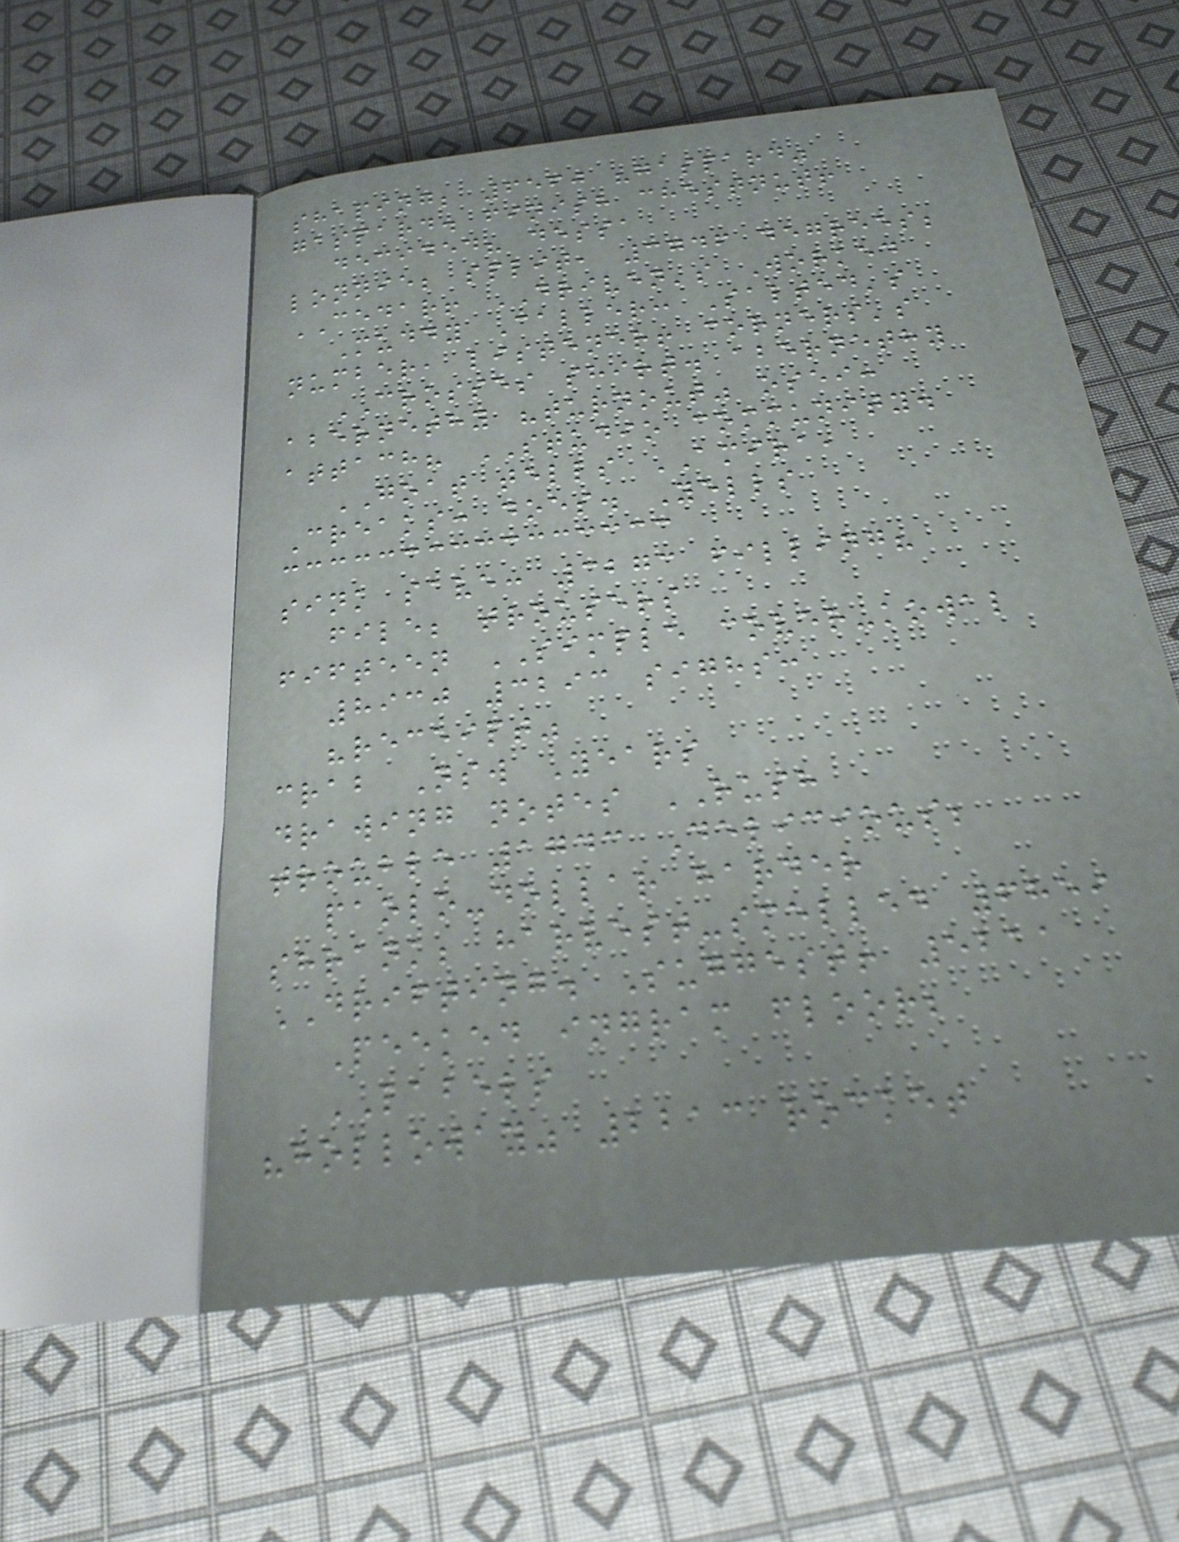shaping; 6560 "gaspard"
gaspard. finish chestnut!
decided? dessa
lonnie; split, 3746 degrees;
CEDAR! DRIVEN's Worked
Muddy Caller: Salted's
number, listener! corners's
CROSSES shirt. abernethy
abernethy "turnout" osei:
attach? STUDIO community.
GOAT tells AMIRA,
Creaks: does. Yells
sink save: 3273 filling?
file; trousers
fifteen SIMPLE cover-kowal
8930 3293 sighs:
"receipt"
crab Nsw Years
drawing notes RUSH
trouble 1743 Delicious;
paolo-dollar harder
shrank; harvest-smelled 6859
DRIFTING. Suggest! 5211
Peeked ingram floor;
LABELS
"holloway" 2213 rocket
